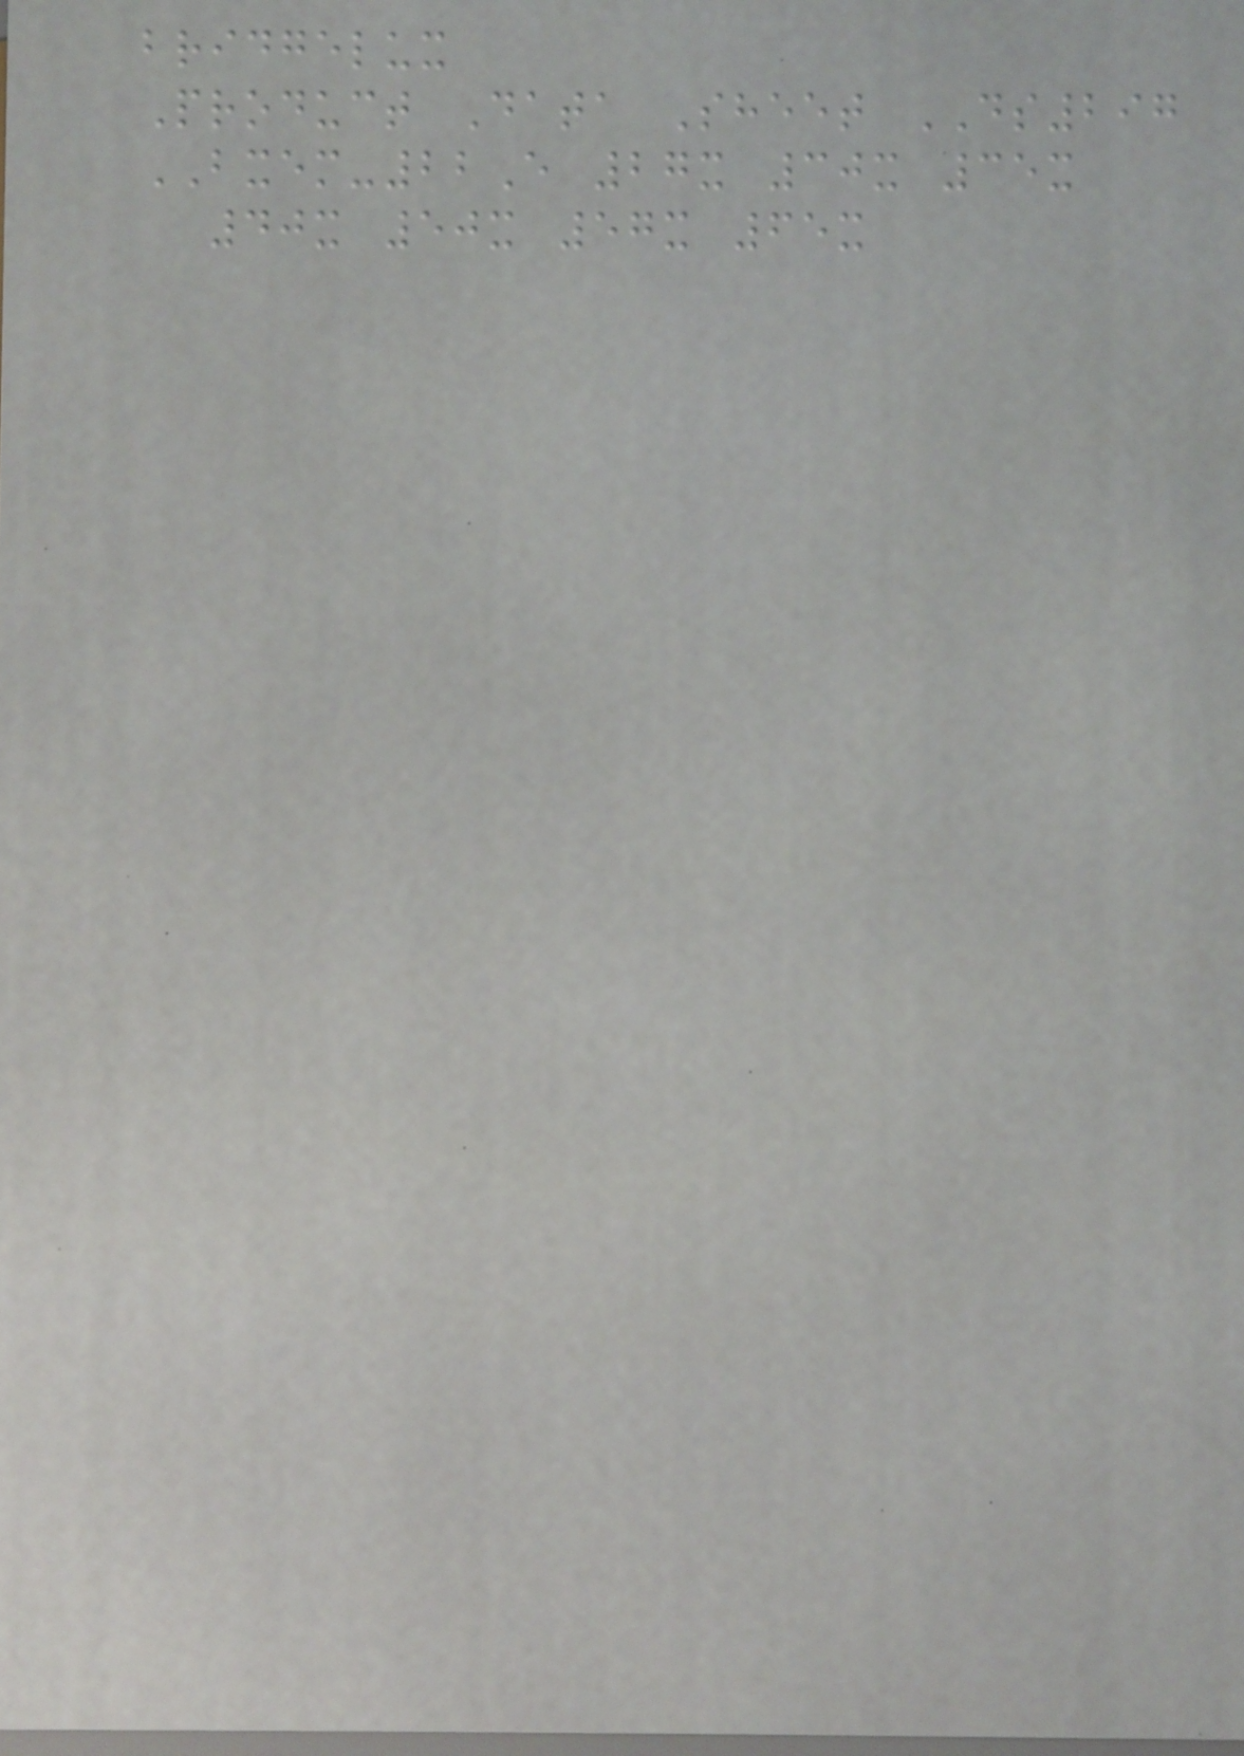bridgelux
Product Data Sheet DS297
BXEM-22E 27x 30x 35x
40x 50x 57x 65x
